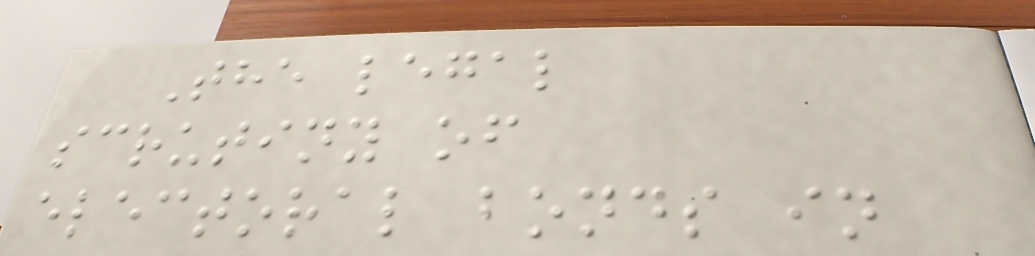The legal
scrutiny of
electoral bonds in
